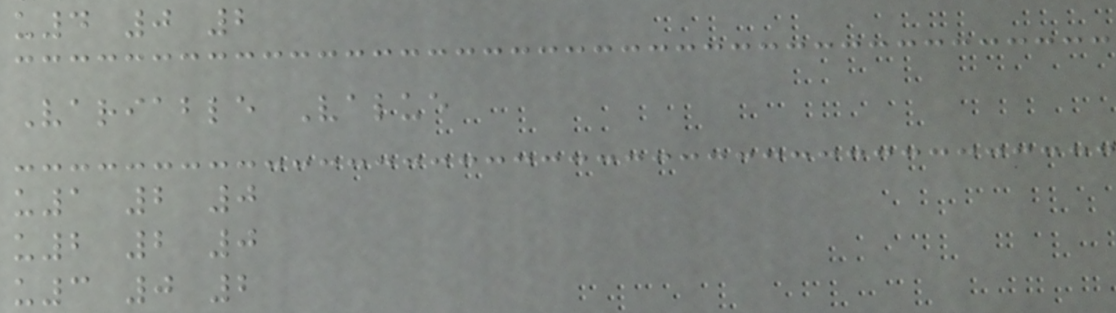u4 0 2
Variable Value
u1 2 0
u2 2 0
u3 0 2
